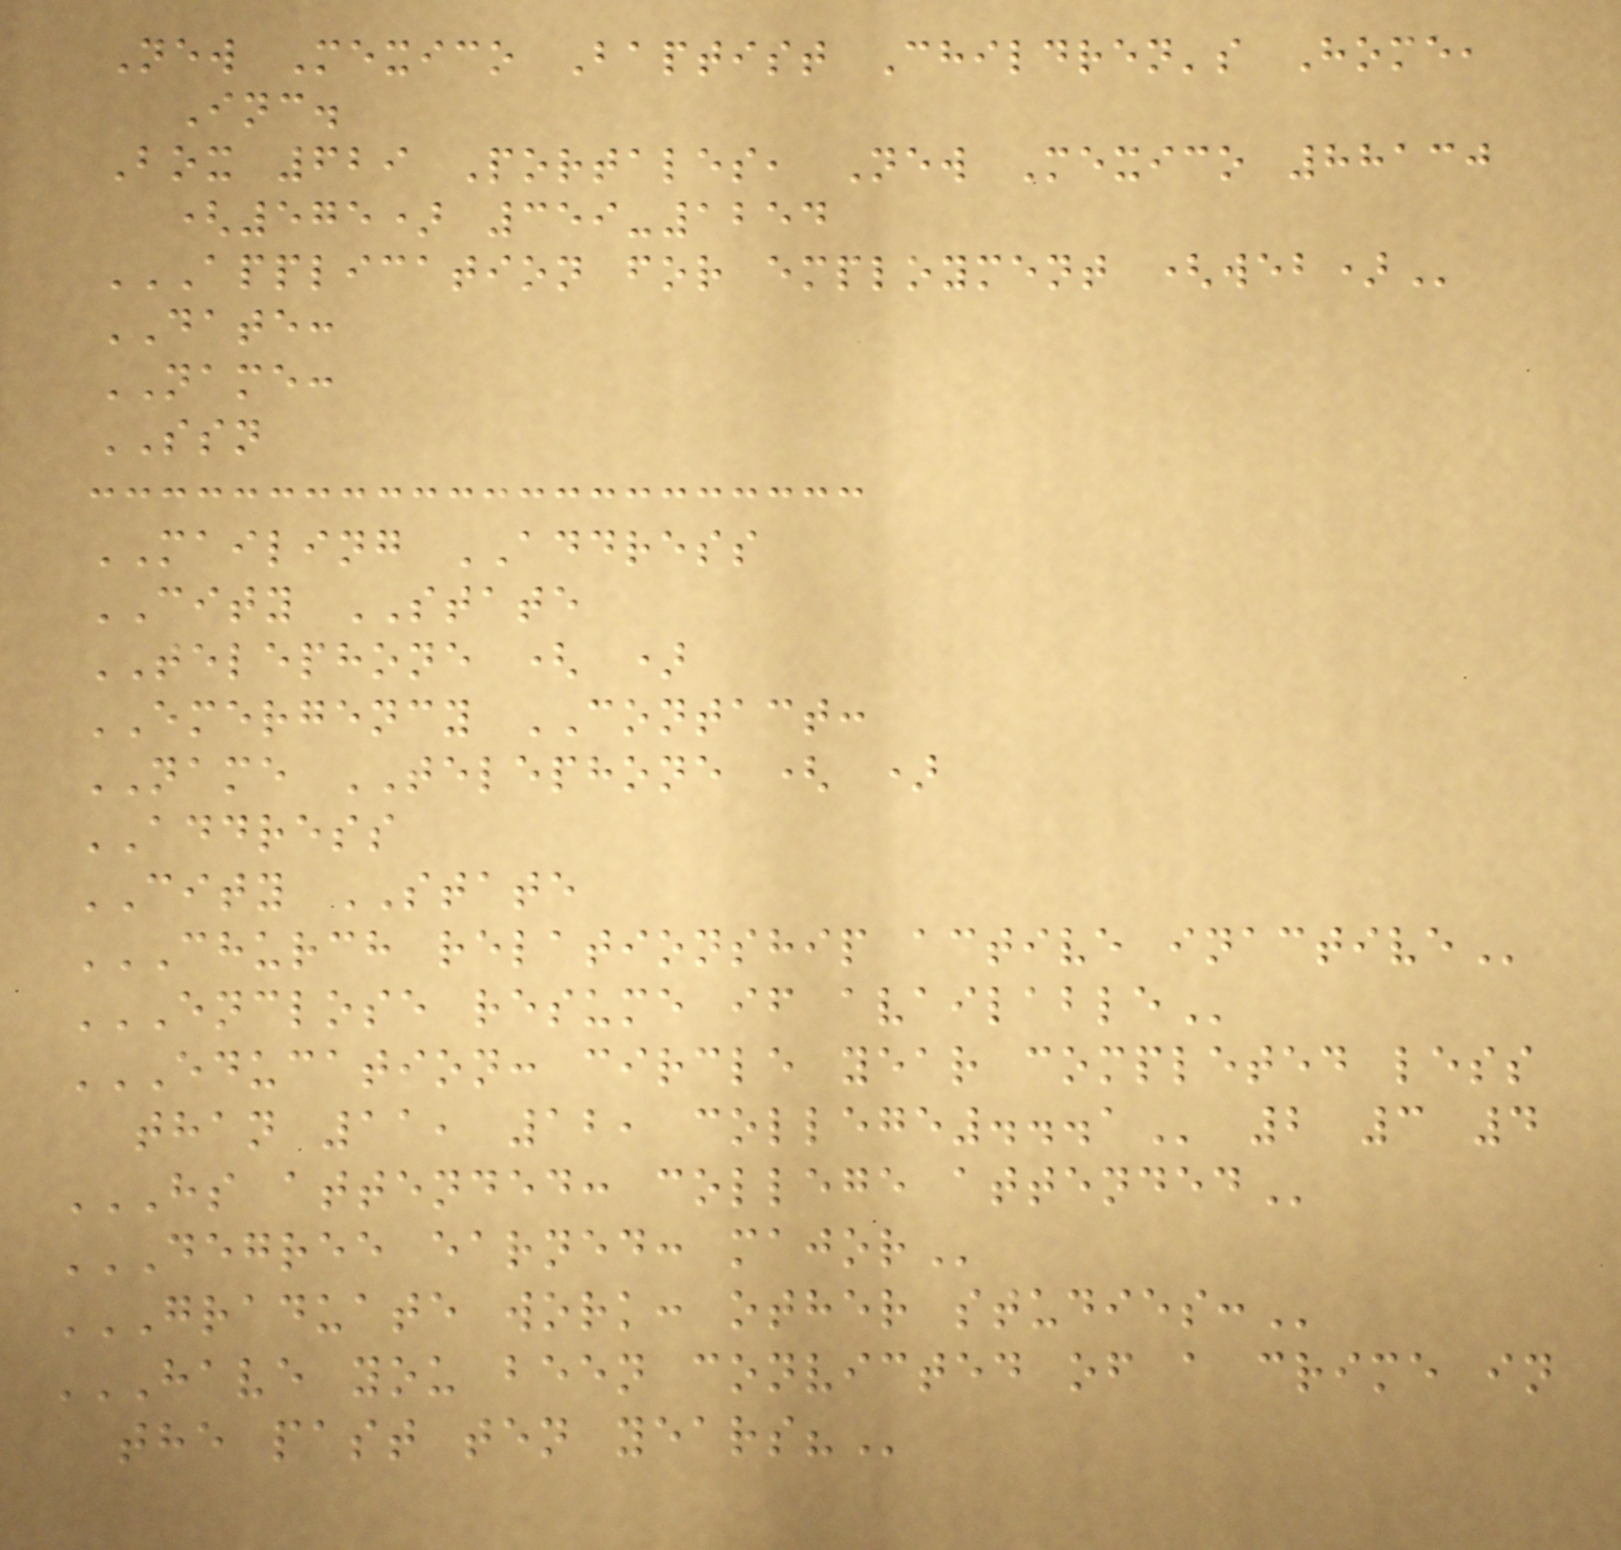New Mexico Baptist Children's Home,
Inc.
Box 629 Portales, New Mexico 88130
(575) 359-1254
APPLICATION FOR EMPLOYMENT (WEB)
DATE:
NAME:
SSN
MAILING ADDRESS
CITY STATE
TELEPHONE ( )
EMERGENCY CONTACT:
NAME TELEPHONE ( )
ADDRESS
CITY STATE
CHURCH RELATIONSHIP ACTIVE INACTIVE
ENCLOSE RESUME IF AVAILABLE
EDUCATION: CIRCLE YEAR COMPLETED LESS
THAN 11, 12, COLLEGE...1 2 3 4
HS ATTENDED: COLLEGE ATTENDED
DEGREE EARNED: MAJOR
GRADUATE WORK: OTHER STUDIES:
HAVE YOU BEEN CONVICTED OF A CRIME IN
THE PAST TEN YEARS?
